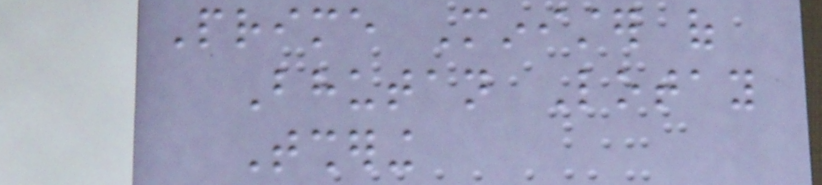Prime Minister of
Bhutan Lotay
Tshering
